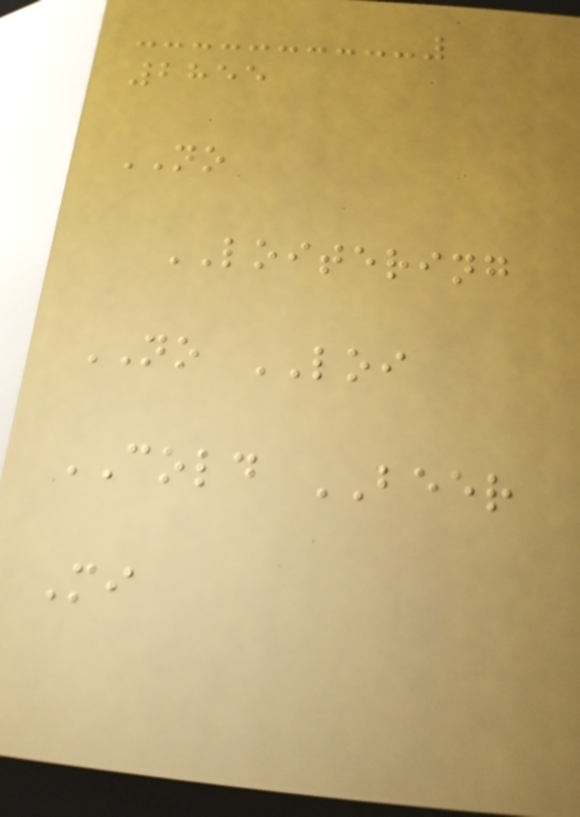2855
NO
LOITERING
NO LOI
COLD BEER
Mi
